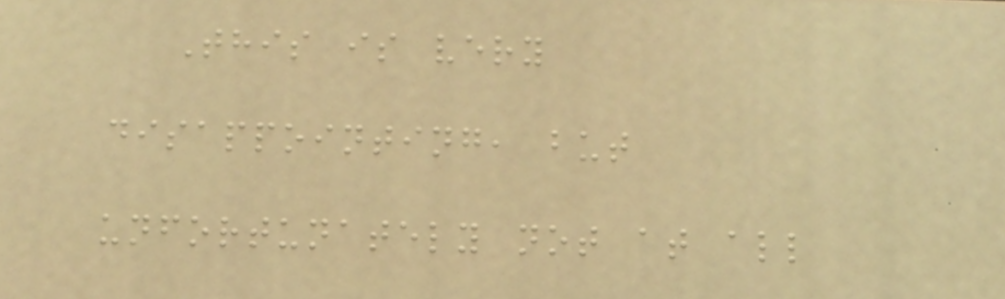This is very
disappointing, but
unfortunately not at all
